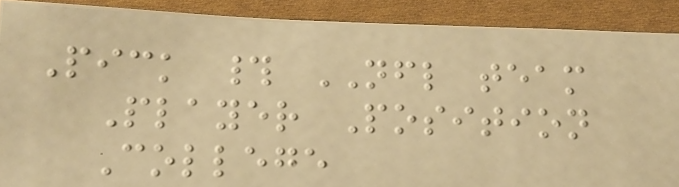Pick # NFL team
Player Position
College
